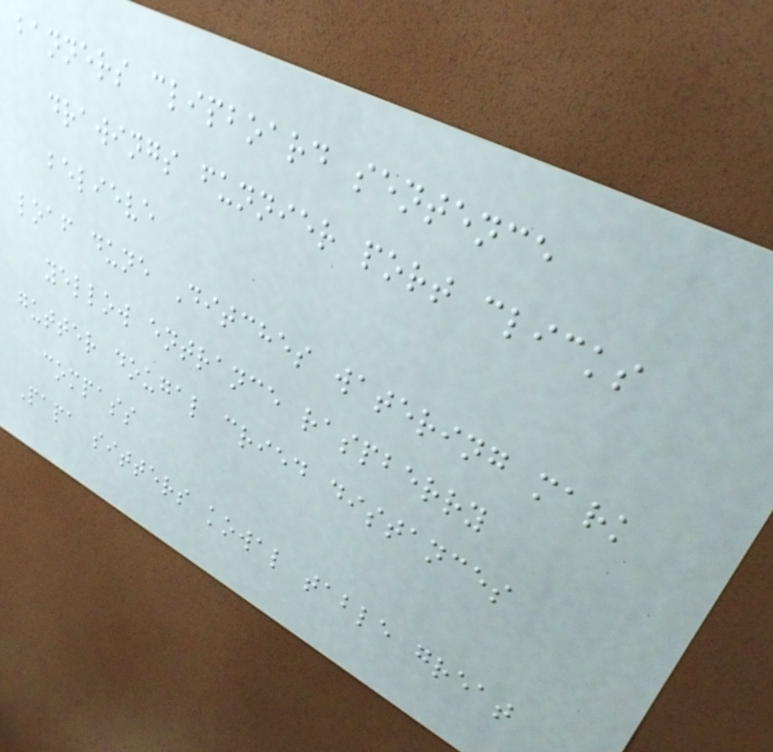banners clipboard sentence
drawings funnier port clicks
believe
loaf dune Ditches watering mark
yellow entrance raspberry
gutter dougal cried distances
compass
Papa sitters kowal table great
